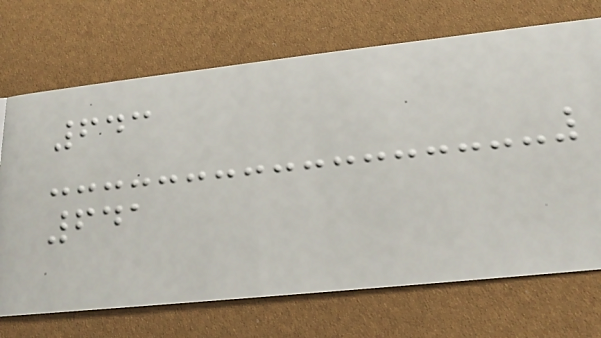643
641
